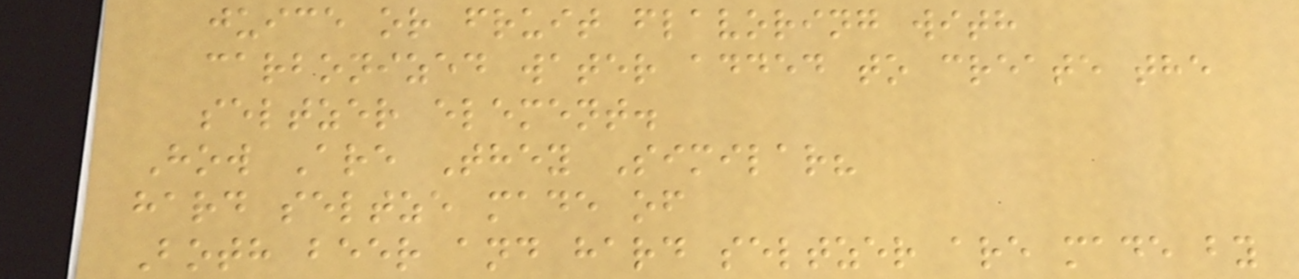juice or fruit flavoring with
carbonized water added to create the
seltzer element.
How Are They Similar?
hard seltze made of
Both beer and hard seltzer are made by
